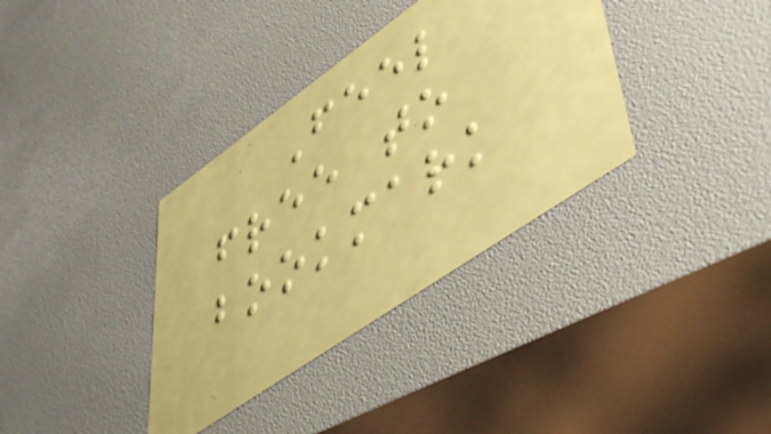Feel
free to
bookmark
